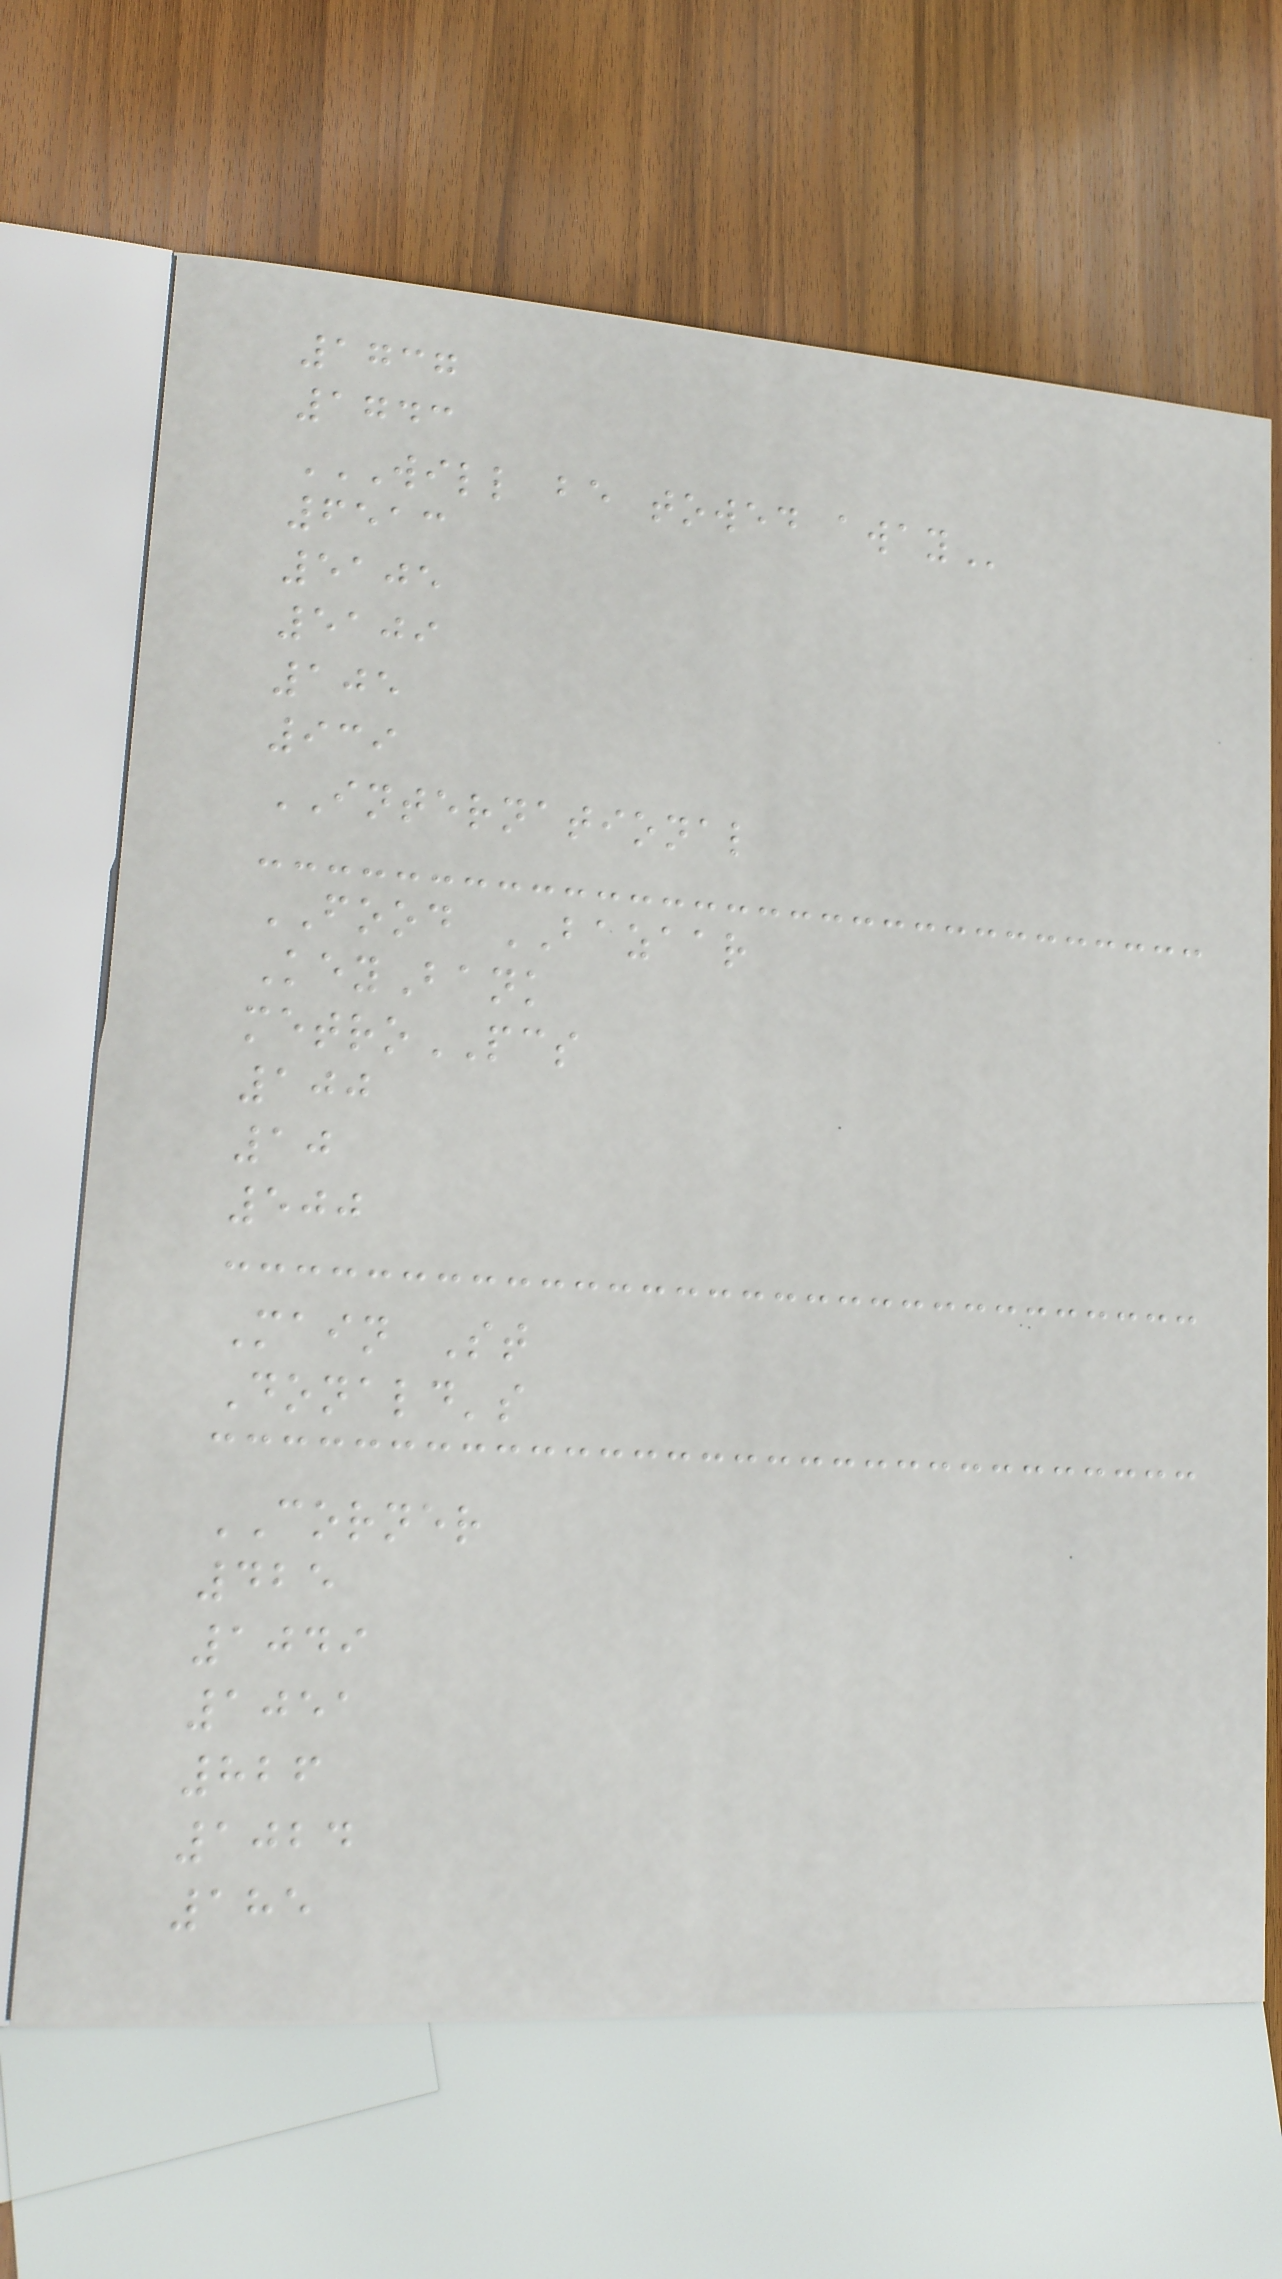1737
1743
WILL BE TOWED AWAY
6513
5105
5109
105
939
INTERNATIONAL
FOOD BAZAAR
KeyBank
metroPCS
100
10
500
Main St
Donald's
CORNER
425
1049
1051
826
1024
185
